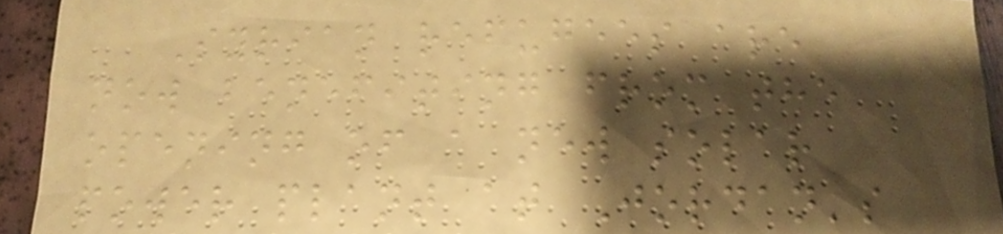Syrian refugees are
now benefiting from the
opening of a new solar
power plant at Jordan's
